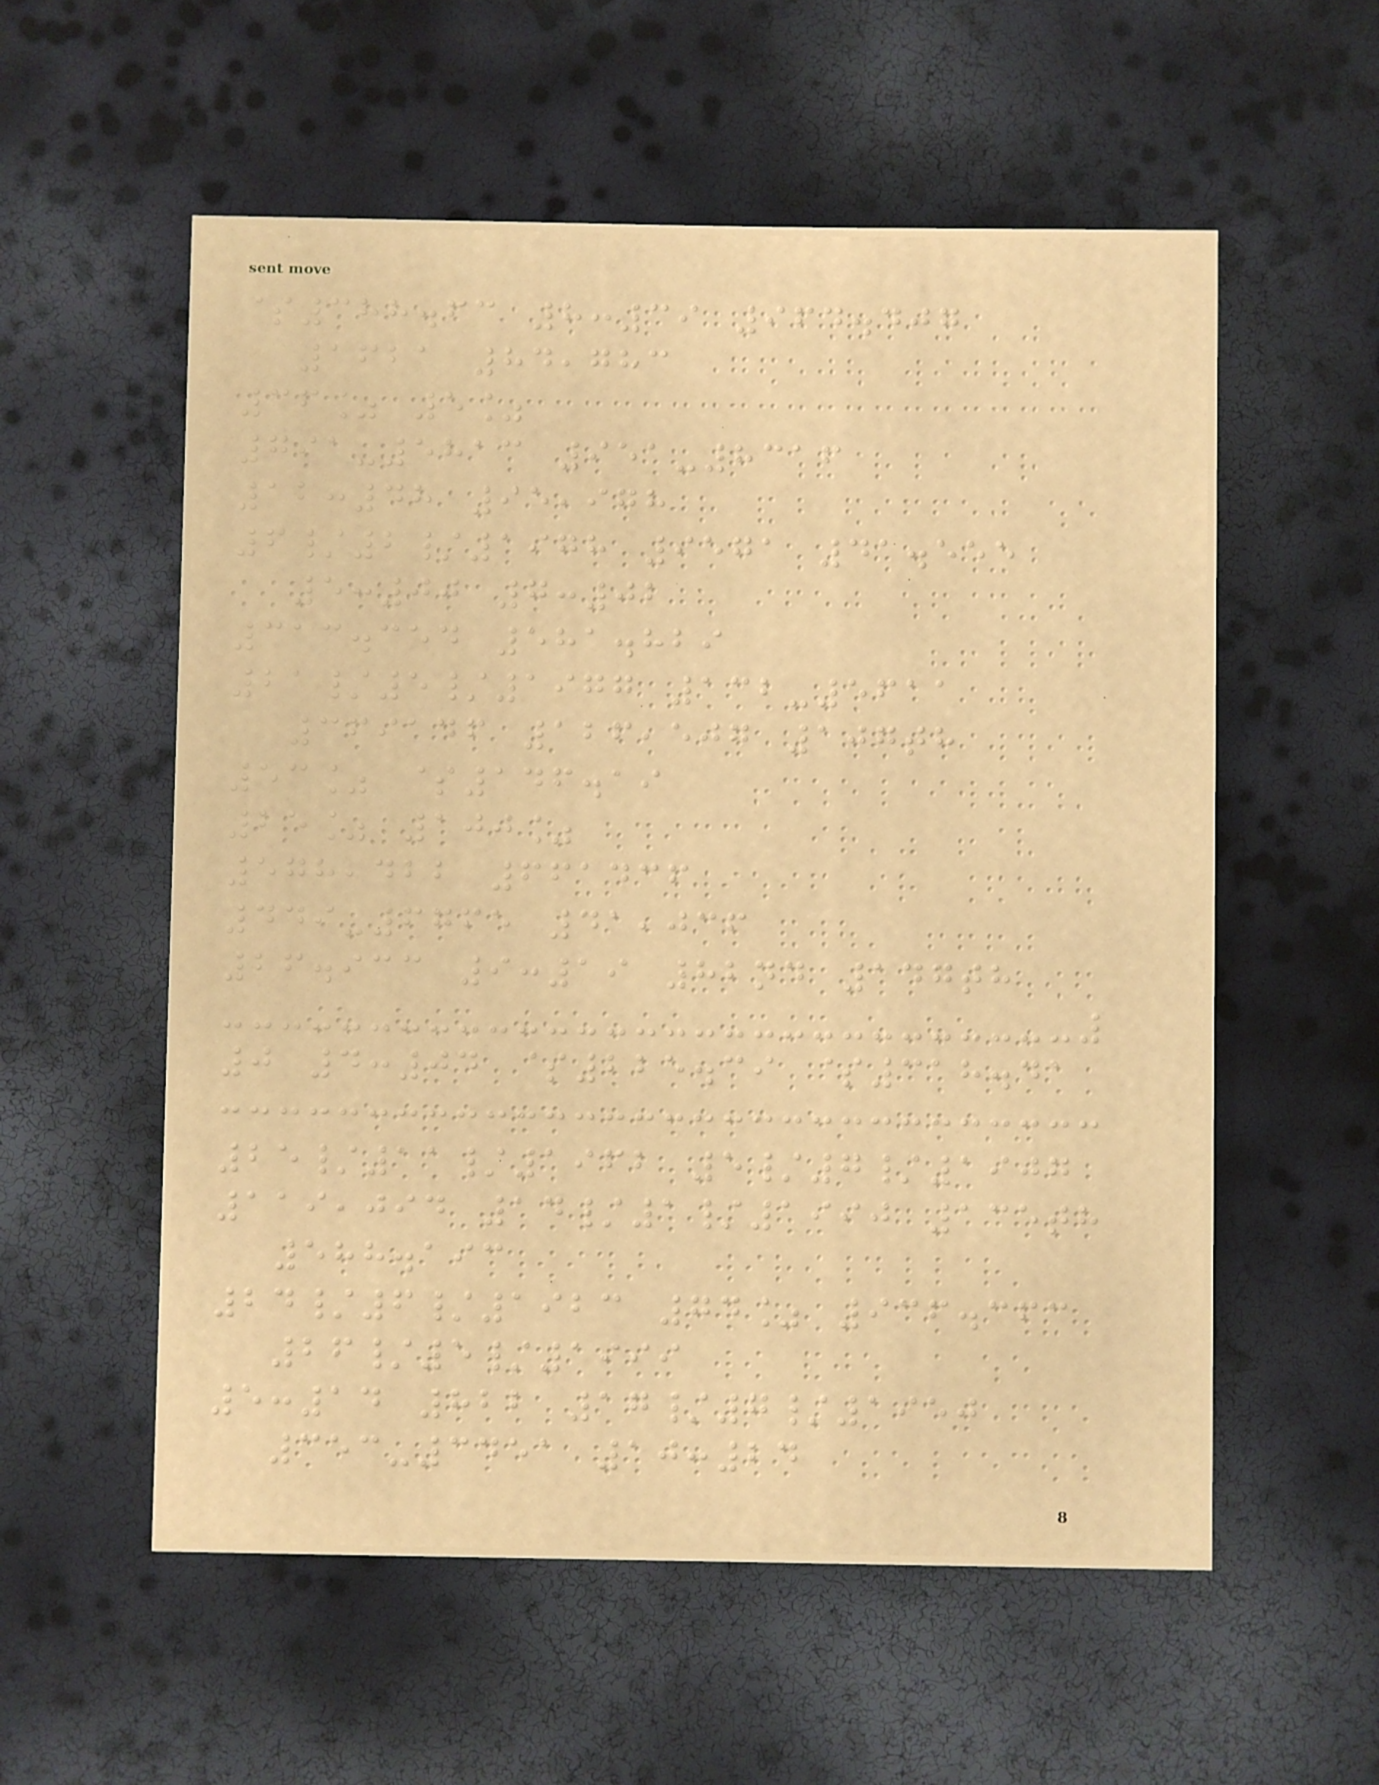$388.63 8:39 964.407
1621 84,783
36% 5%
791-5813 951-8316
12:48 95,978
6/2/1978 9571 41.555
5:00 7:02
313.354 581.829
21/5/1977 132-5611
369146 126,507 107th
53% $146.19
25% 100%
578,422 661436
449-6765 41,036
26.933 9:19 82nd 147th
0 4:04 $225.39 $318.41
25/11/1962 5/7/1907
119,094 14/1/1990 135th
588.193
24/6/1923 74% 936.363
26/5/1999
5:14 822 17/7/1950
353-3451 10:24
